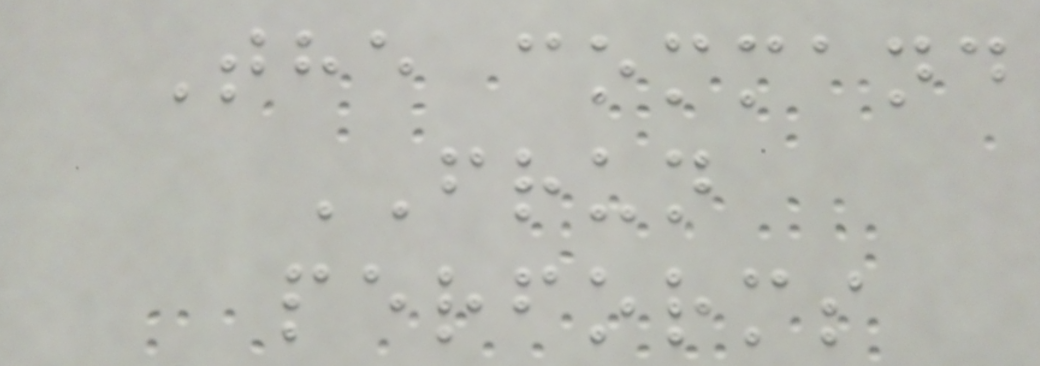The command
FRUN
performs
